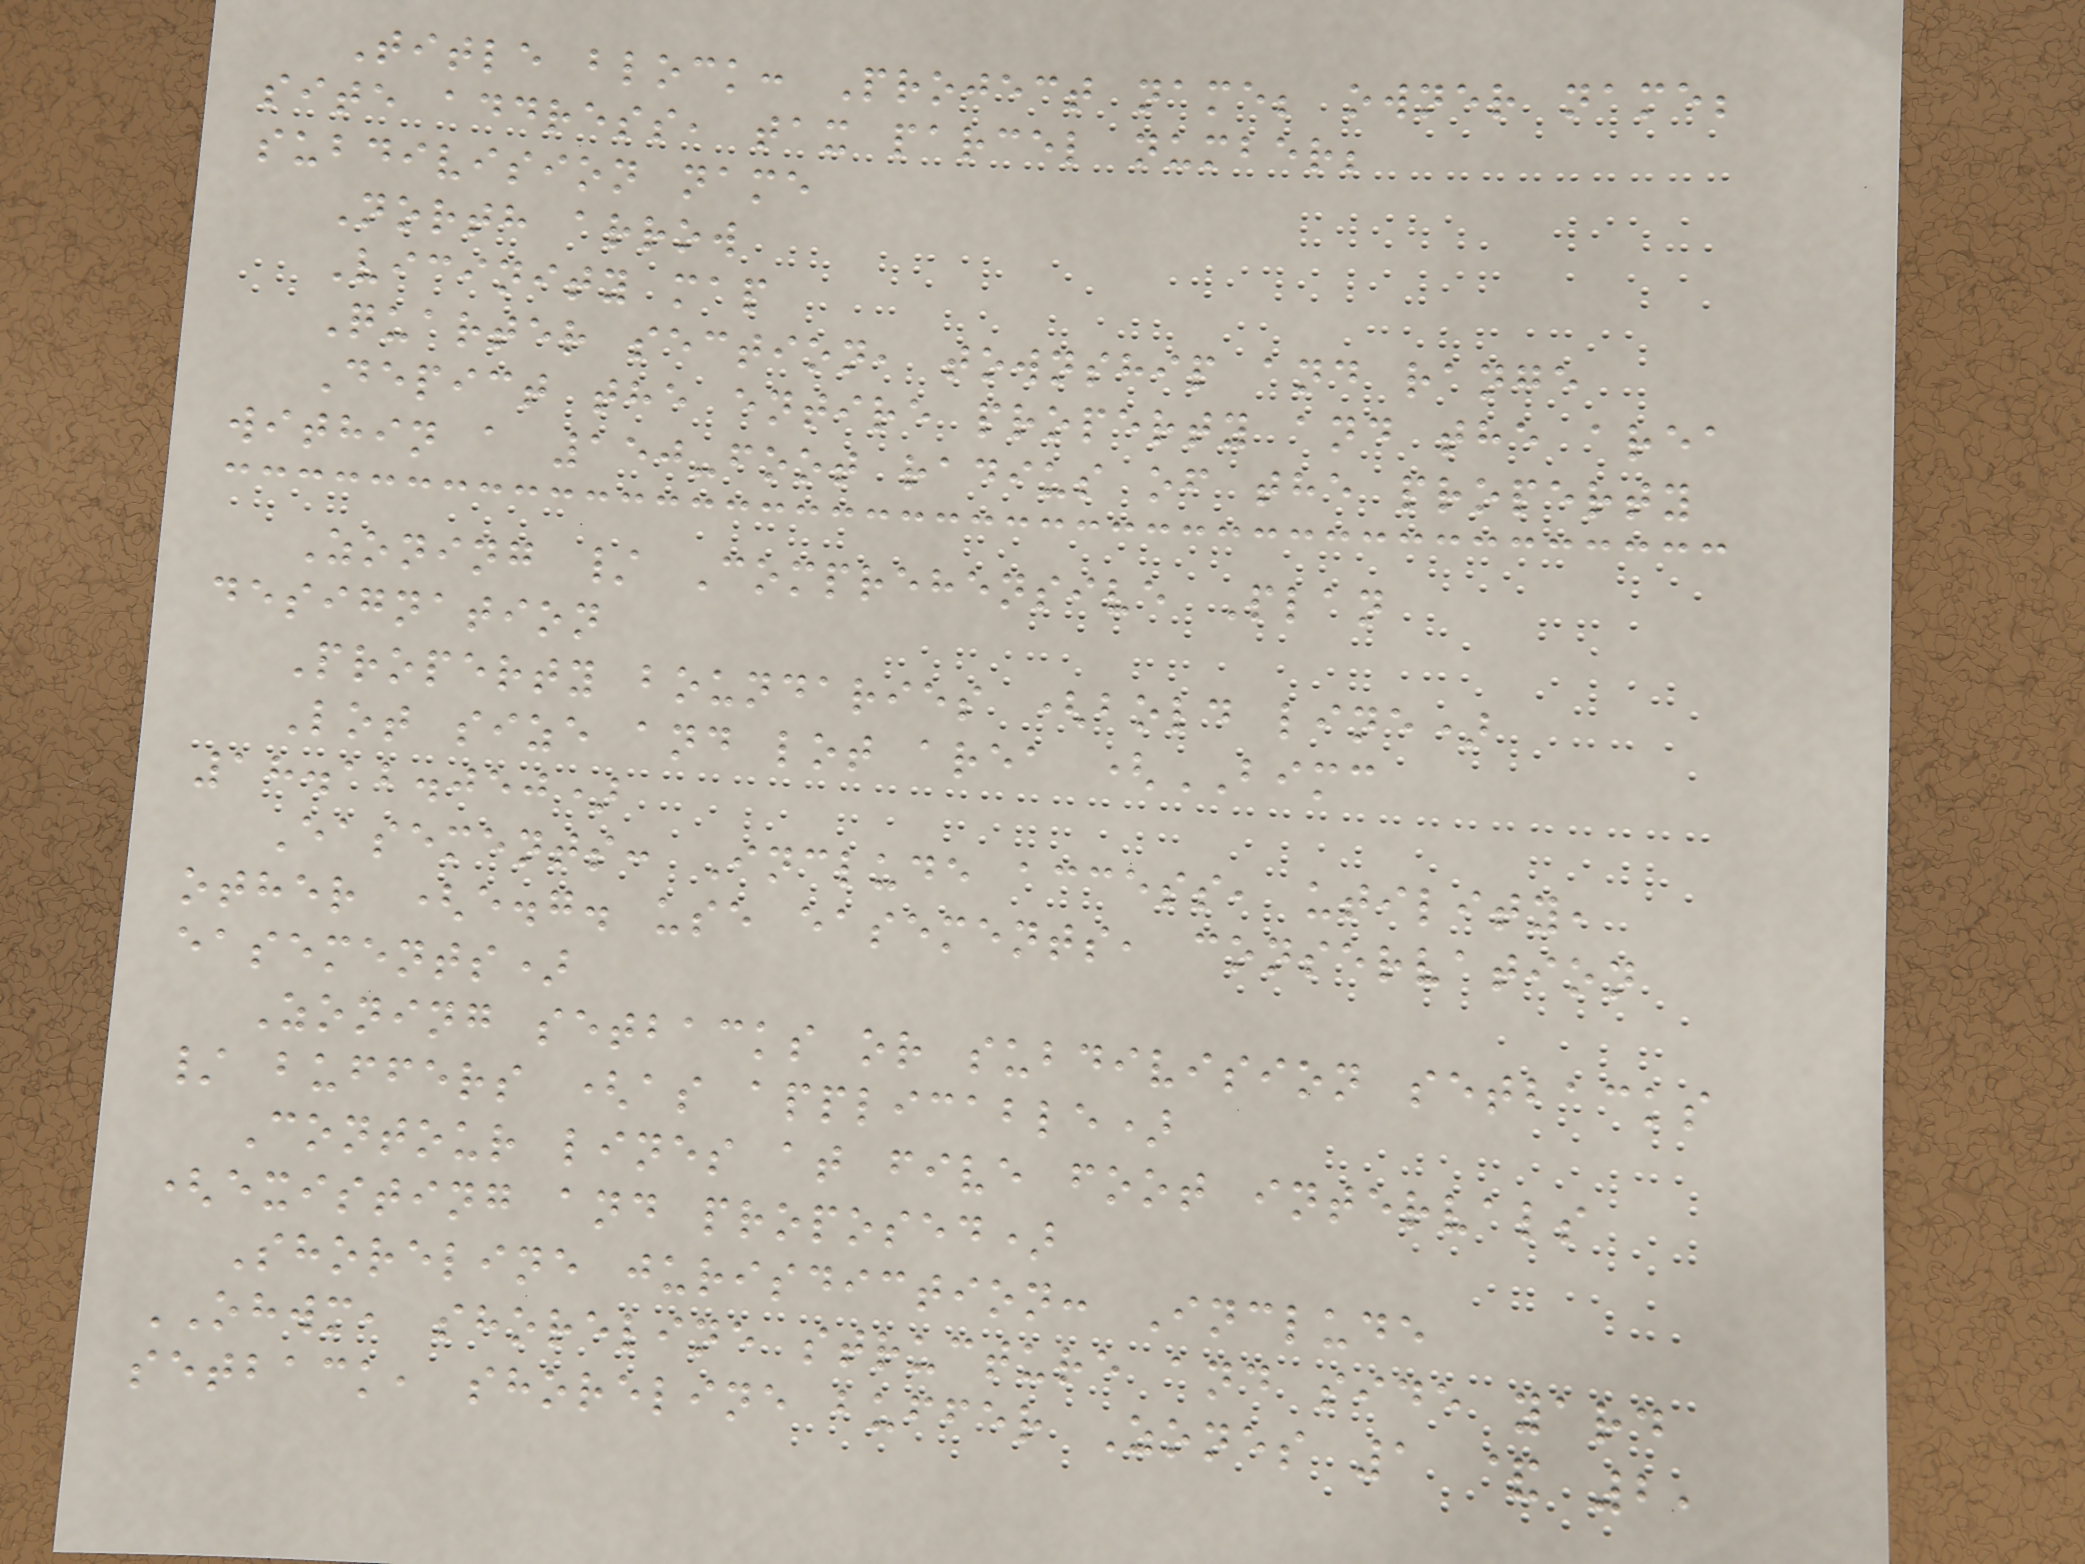Title block: Project name; owner name;
site address, tax parcel number;
subdivision name
North arrow
Vicinity map
Quarter section, township and range
Depict the entire property and the area
within a 150-foot radius of the property
Zoning / Comprehensive Plan
designation
Property boundaries (bold line)
Lot size and lot area (BIMC
18.12.050)
Easements: Include access, utility,
other (e.g. use easements, conservation
easements)
Zoning setbacks or subdivision setbacks
/ buffers (as applicable)
Contour lines at five foot intervals
(existing and proposed)
Shoreline jurisdiction: Include
OHWM, shoreline structure and side yard
setback, shoreline buffer Zones 1 & 2,
